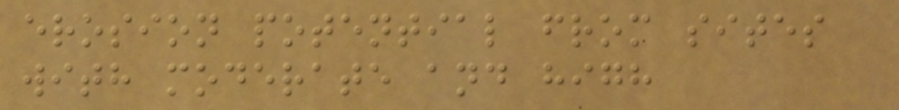erosion potential from sites
with moderate and high
